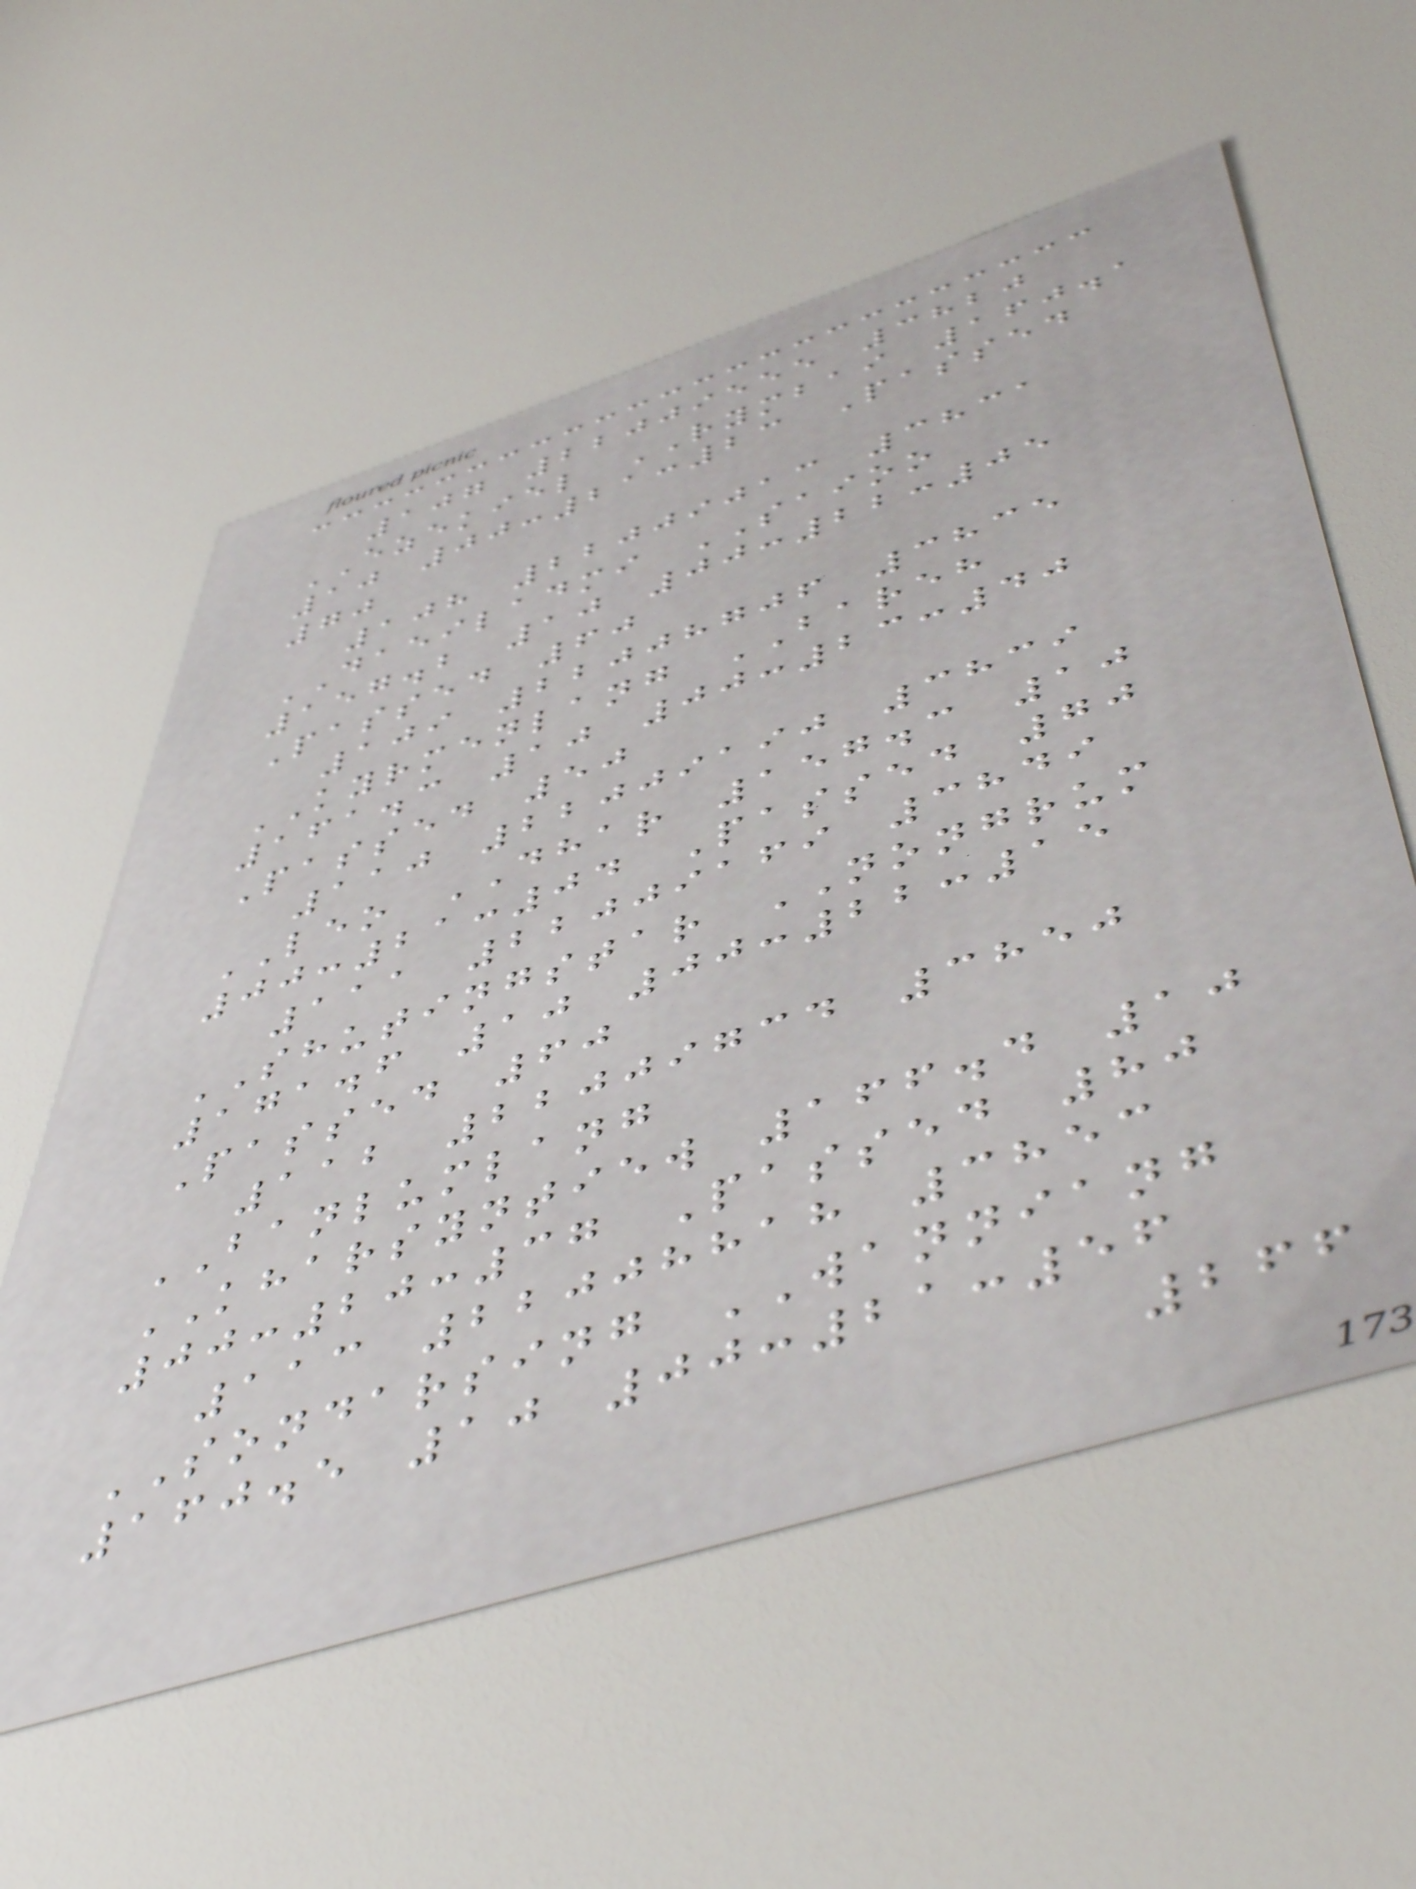107 22009555 3820
EZEKIEL RYMBAI 160.1
10 00:21:23 Passed
70
108 22009013 3831
DAEILADMI SAIOO
157.2 10 00:22:05
Passed 60
109 22008706 3835
KYRMENLANG BAREH
161.3 10 00:23:40
Passed 50
110 22009190 3839
LEO DHAR 157.3 10
00:21:04 Passed 70
111 22009169 3849
SHUTINGSTAR NONGRUM
171.6 10 00:22:15
Passed 60
112 22009734 3850
BANLUMLANG
KHARSYNTIEW 166.4 10
00:20:37 Passed 80
113 22008818 3853
SONDARSING WANNIANG
160.5 10 00:21:56
266
